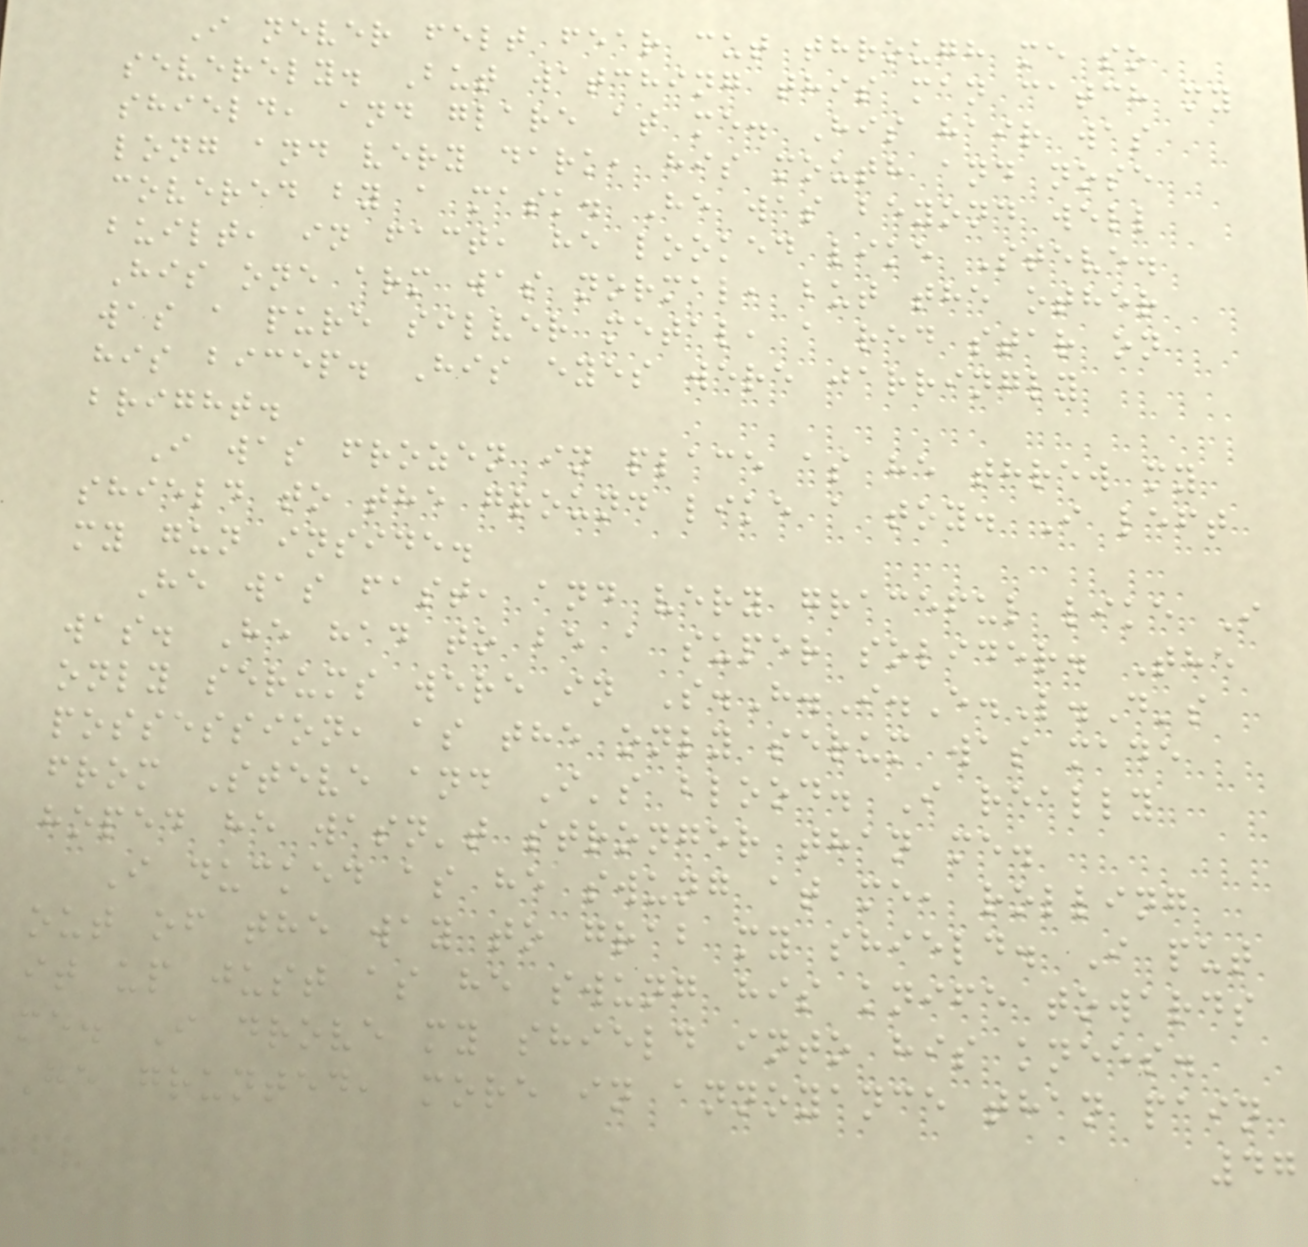I never felt fear cut through me so
severely. But watching this man catch my
shield, and glare at me. His hair was
long and very dark, his mouth and nose
covered by a mask. He was beyond well
built, in fact, he looked like Steve.
His one arm was normal, but the other
was a pure silver metal, a red star on
his bicep. His eyes were jarringly
bright.
I was frozen in place as he threw my
shield to the ground like a toy. I left
my gun inside.
He was fast, and very graceful like I
was. He had to be a super solider. The
only serums were in S.H.I.E.L.D's
possession, as the only serum was made
from Steve and I's blood. I really
hoped he wasn't stronger than me.
I ducked as he swung at me, rolling
out of the way to grab my shield. I put
it up just as he swung his knife towards
me. I drove my shield into his knees.
He grunted, more in annoyance than pain
47
